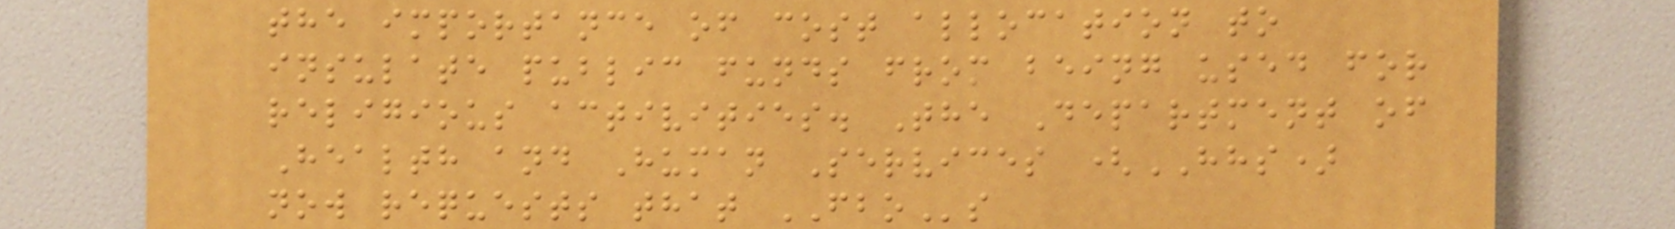the importance of cost allocation to
insulate public funds from being used for
religious activities. The Department of
Health and Human Services (HHS)
now requests that FBOs
